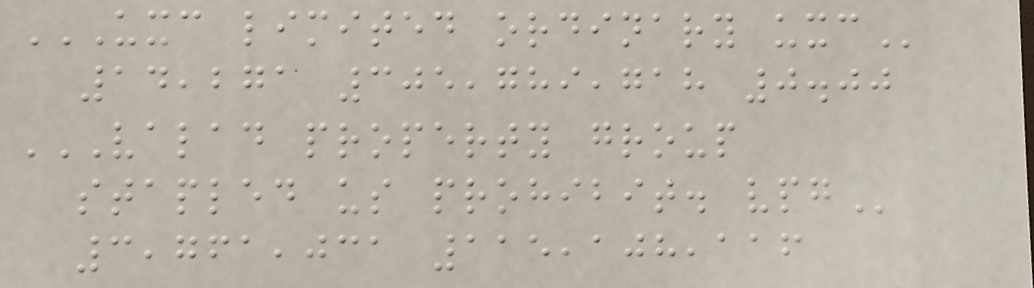UXC LIMITED ORDINARY UXC
14,271 305,789,718 0.00
VALAD PROPERTY GROUP
STAPLED US PROHIBIT. VPG
3,761,031 115,108,116
